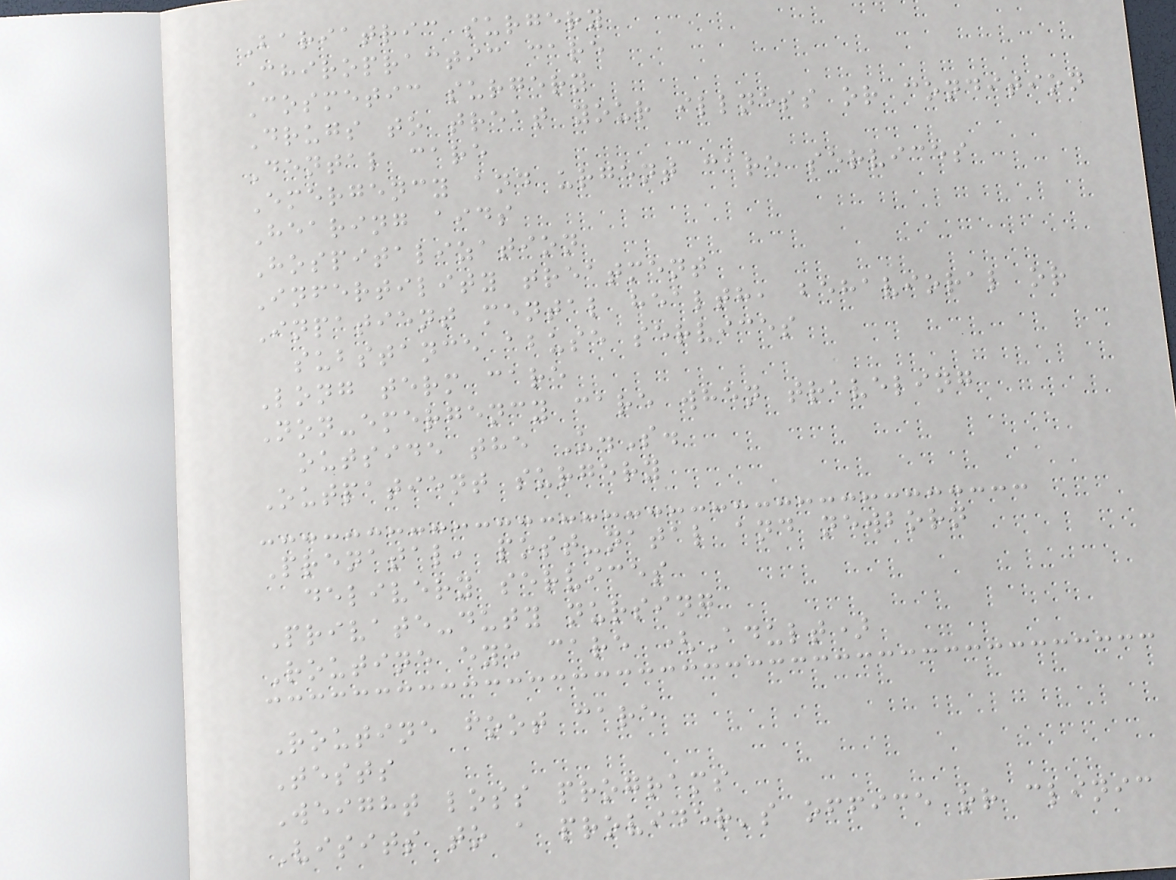Bariatric surgery
Chiropractic care
Cosmetic surgery
Drugs to treat your illness or condition
Dental care
Emergency and urgent care services
Hearing aids
Hospitalization
Infertility treatment
Inpatient mental health, behavioral or
substance abuse services
Long term care
Non-emergency care when traveling
outside the U.S.
Outpatient surgery
Prenatal, post-natal and newborn
delivery services
Private-duty nursing
Routine eye care (Adult)
Routine foot care
Tests
Weight loss programs
Visits to a provider's office or clinic
